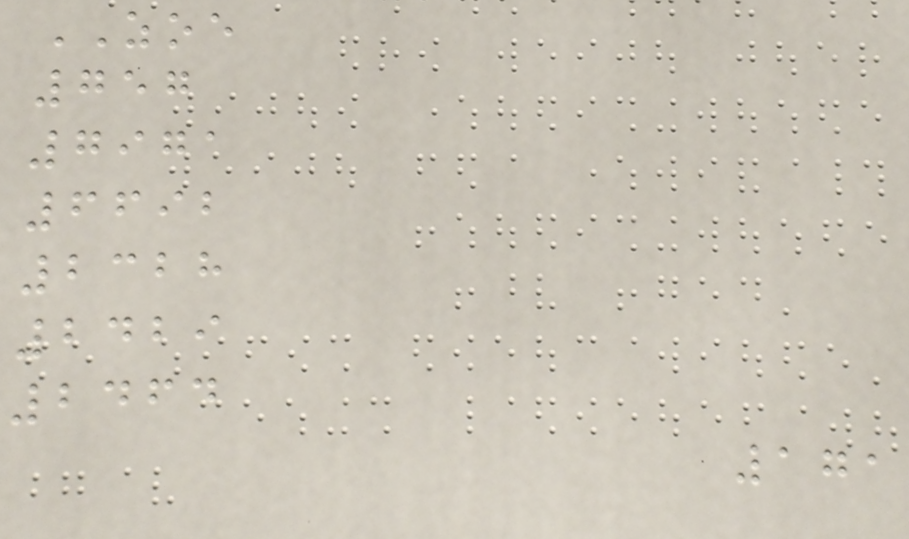ZOE
757
7971
6692
2328
2429
2464
171
